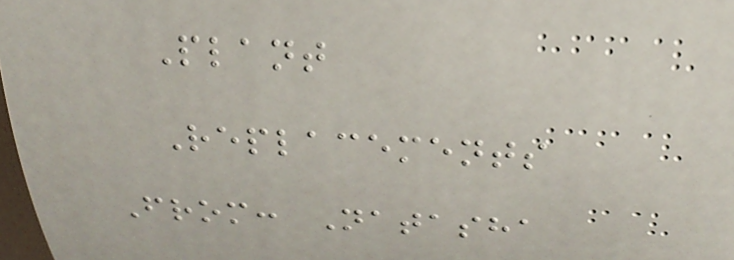Plant
Replacements
From: Natasha
